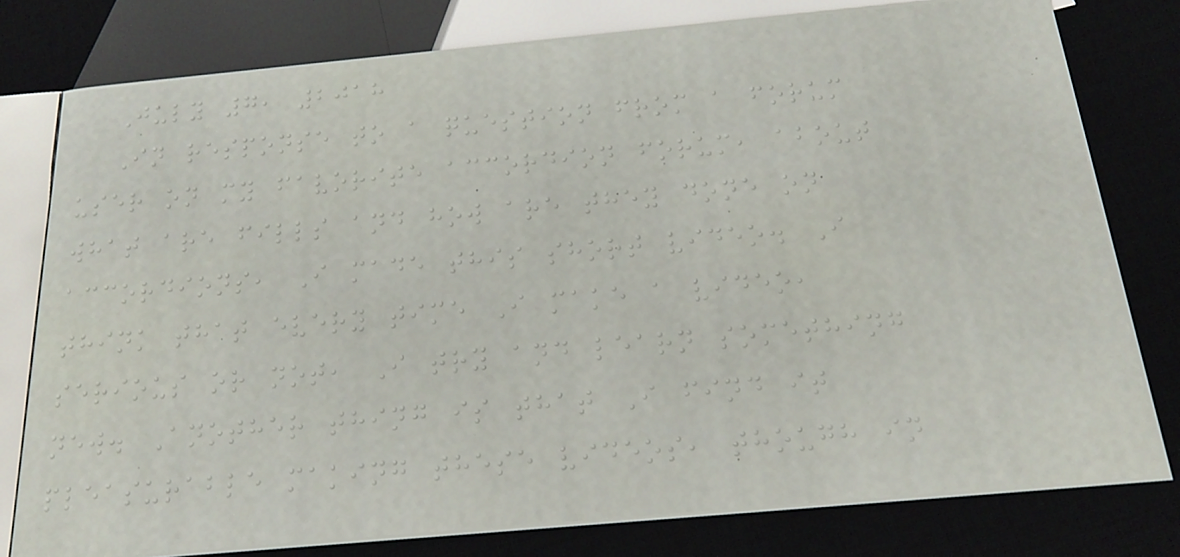July 7, 2018
In response to a question from a forum
user on my favorite accordion forum, about
what are fills and how are they done on
accordions, I made this short video. I
think that every time I make a video,
serious or not, I try and learn something
new. Another thing is that I find it
pleasurable making these videos, though in
